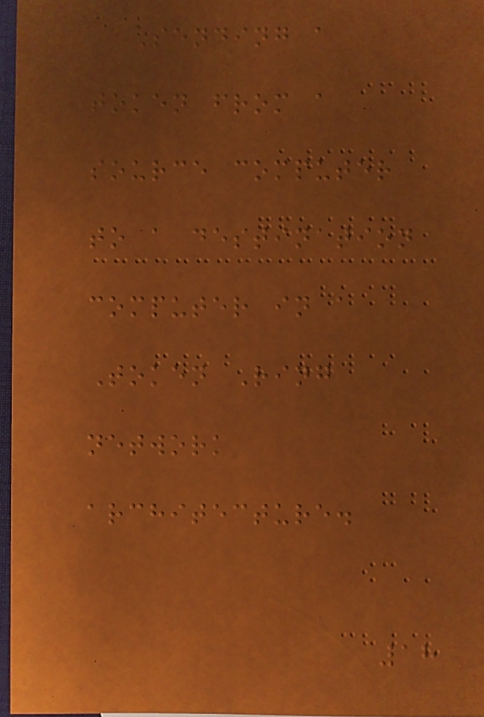Sending a
token from a
source computer
to a destination
computer in a
Token Ring
network
architecture.
18
